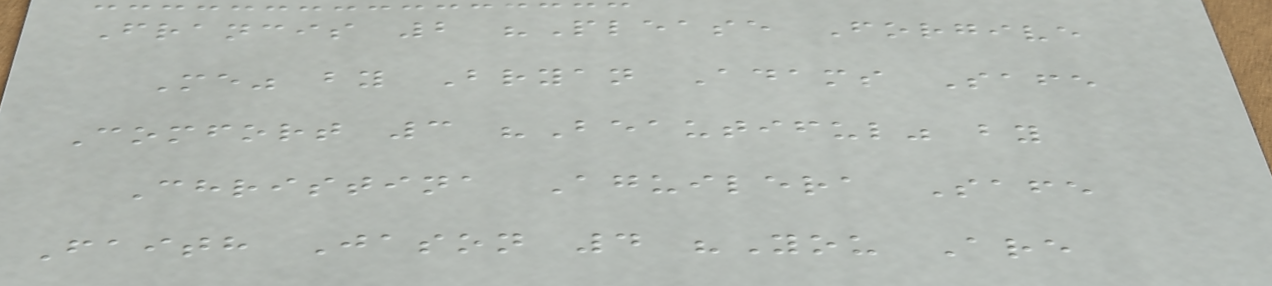Francis 2 "Please Forgive
Me" by Bryan Adams Safe
Comfort 3 "Beautiful" by
Christina Aguilera Safe
Faith Jason 4 "You Are
